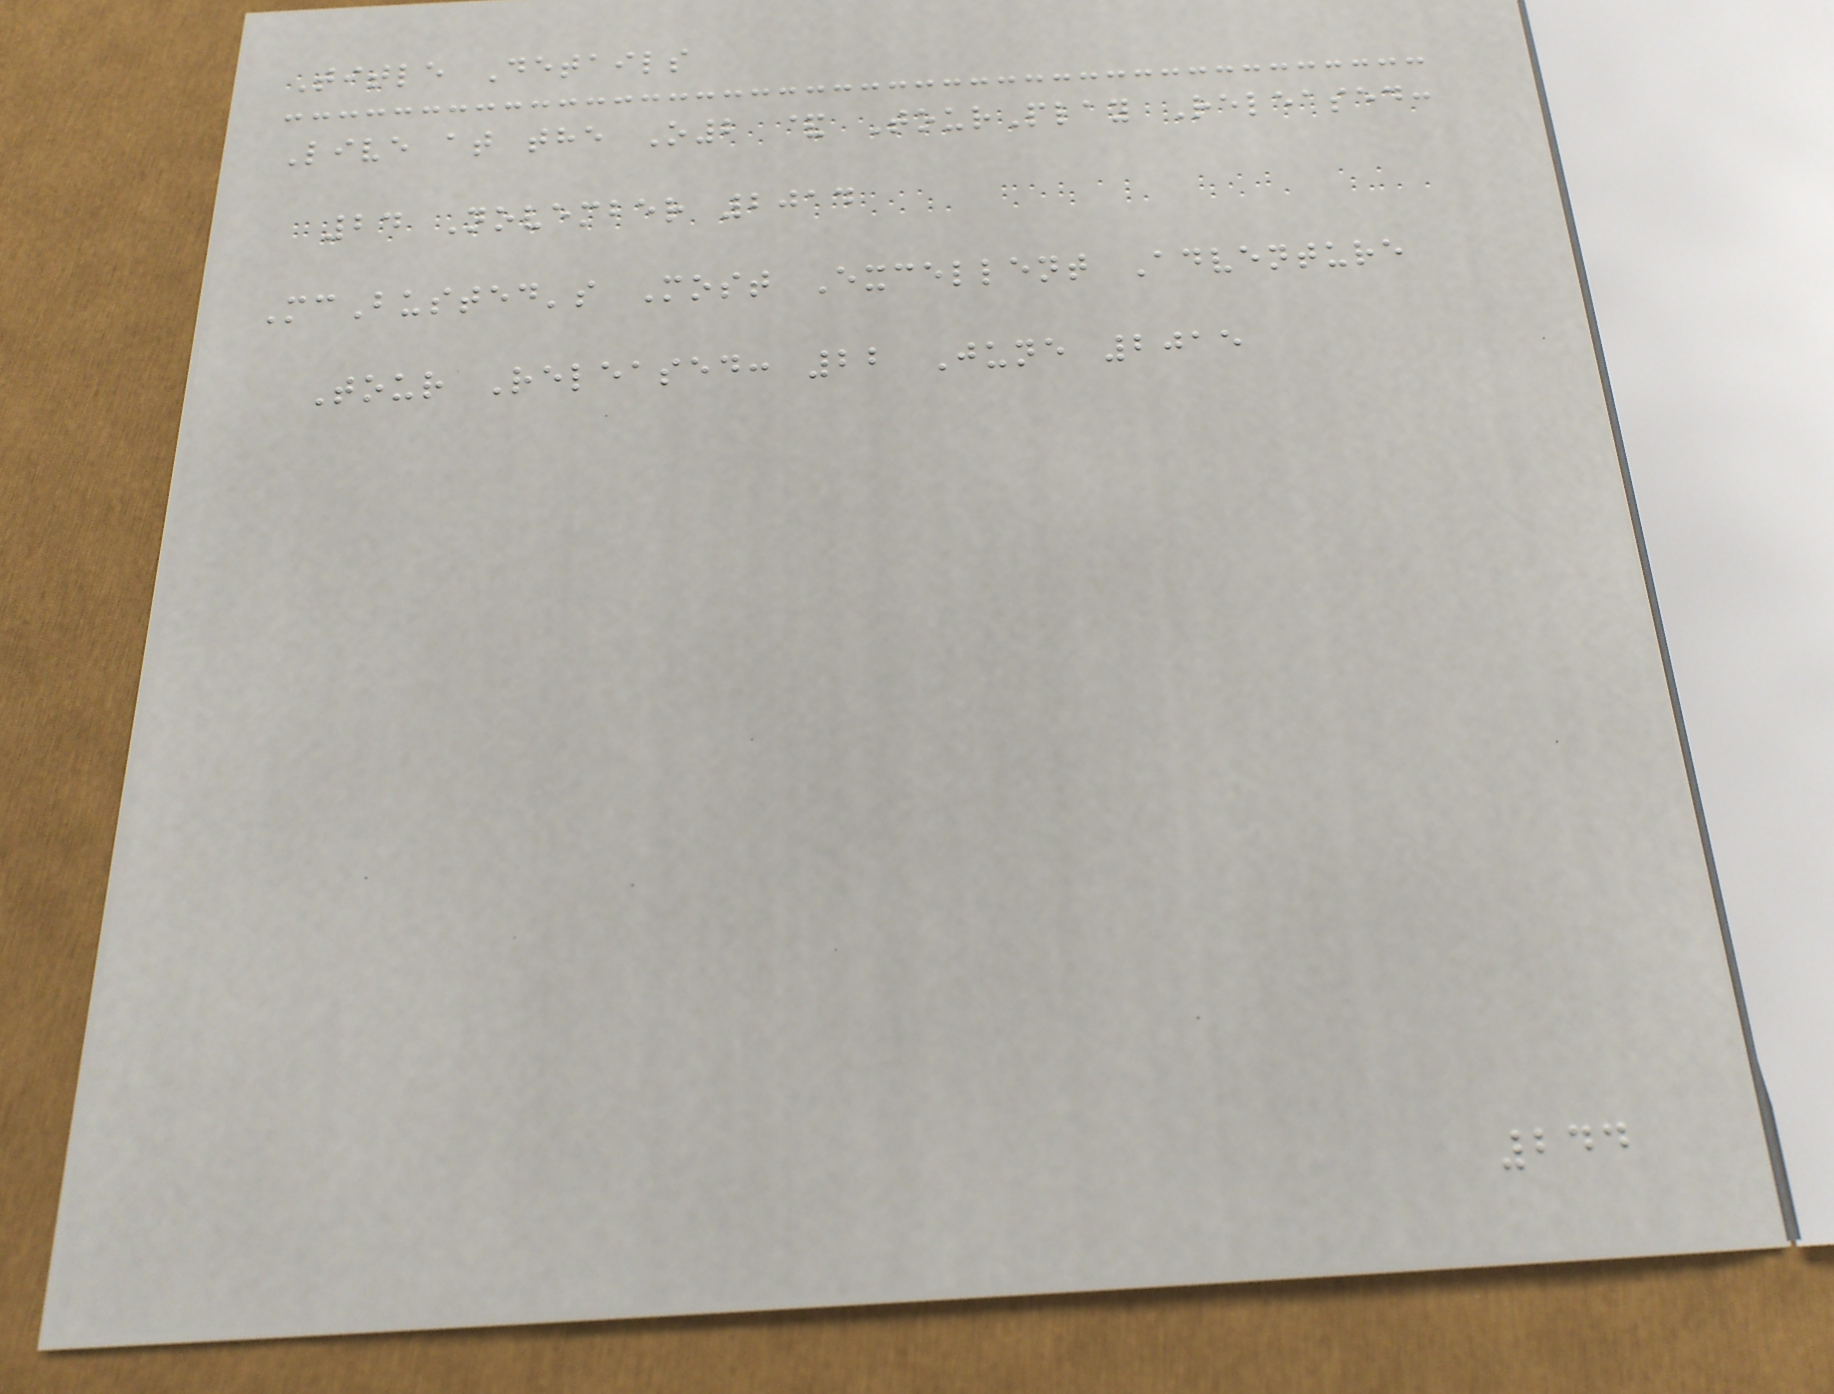Title Details
Live at the O2 & TourPlay Released:
24 November 2014
McBusted's Most Excellent Adventure
Tour Released: 22 June 2015
244
